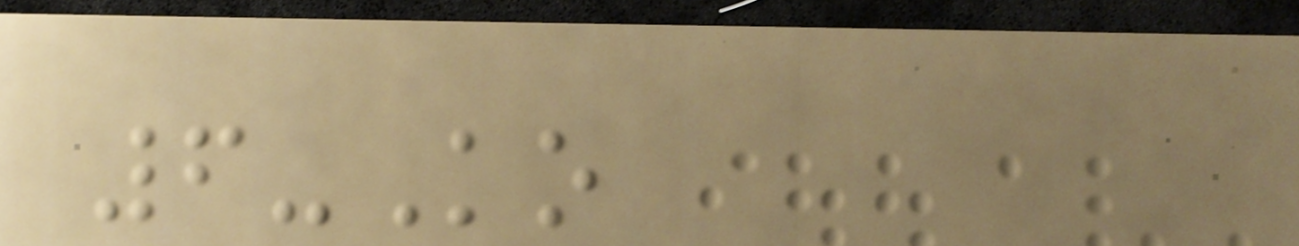6-Ko
